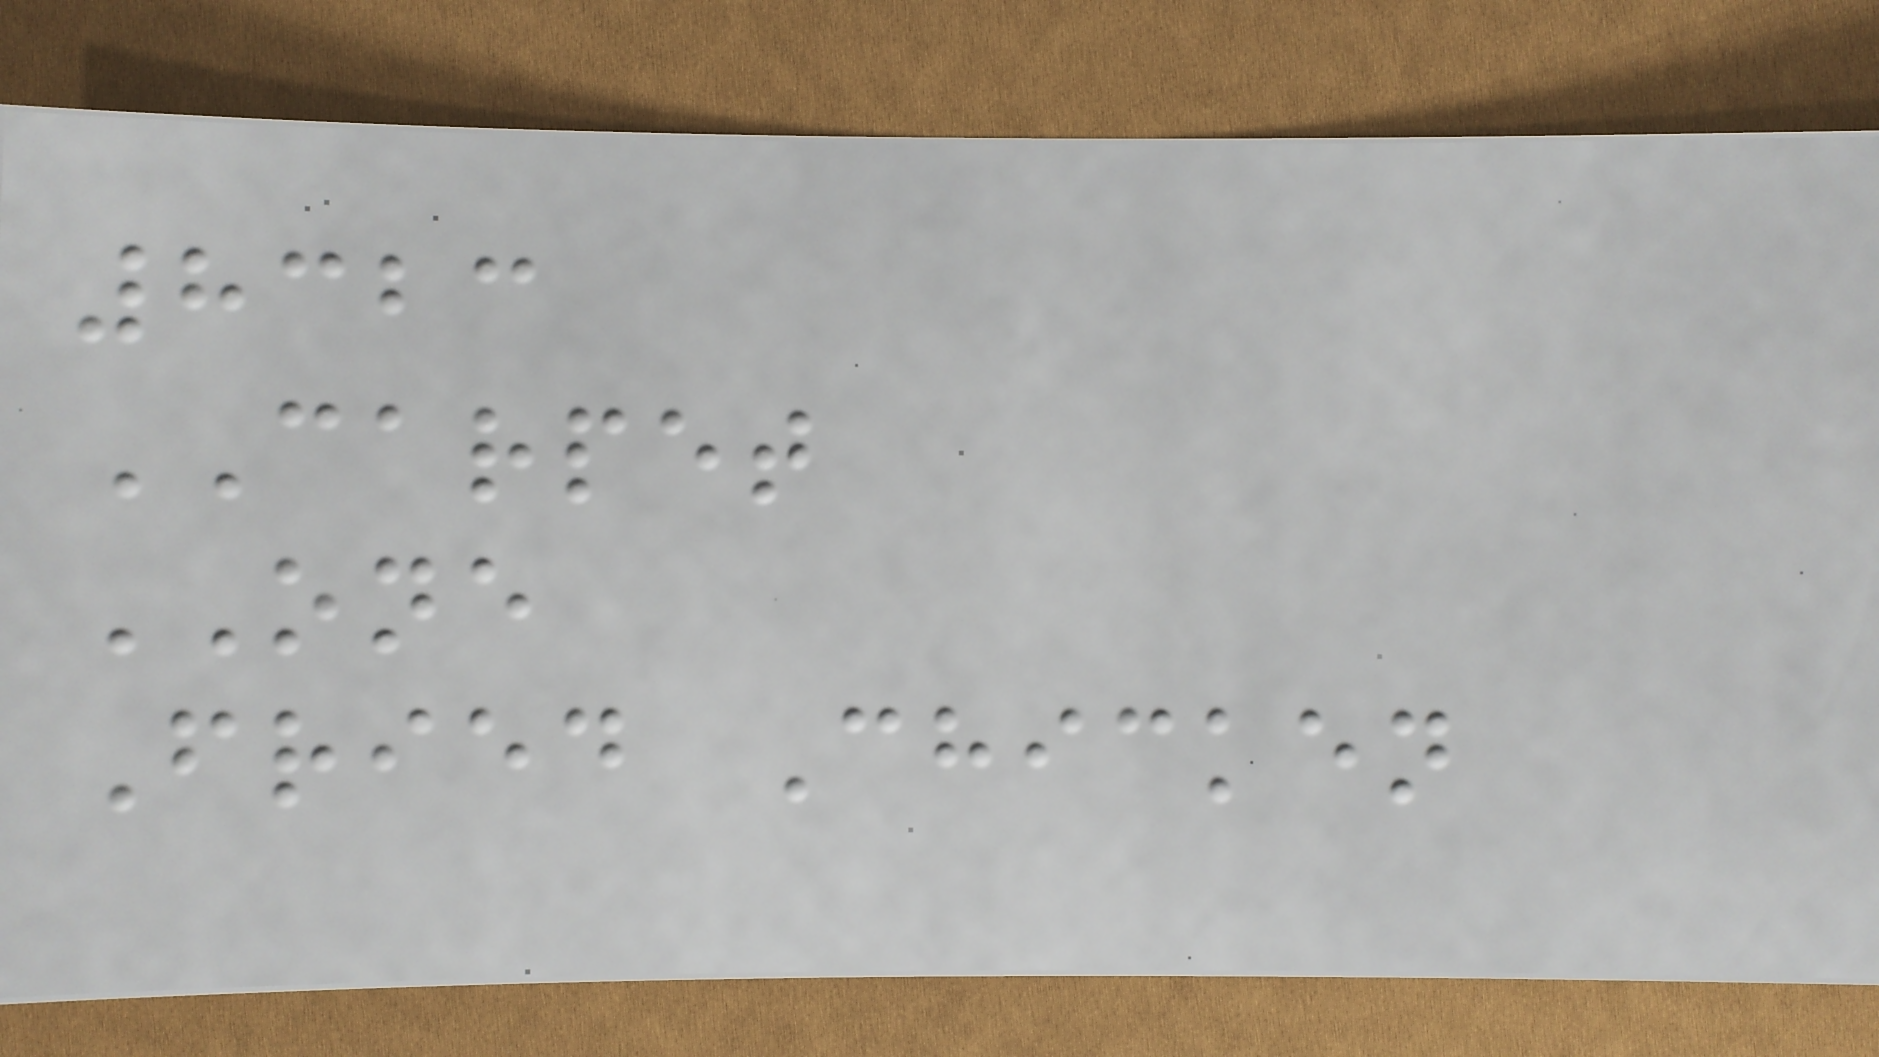8323
CARPET
ONE
Fried Chicken
